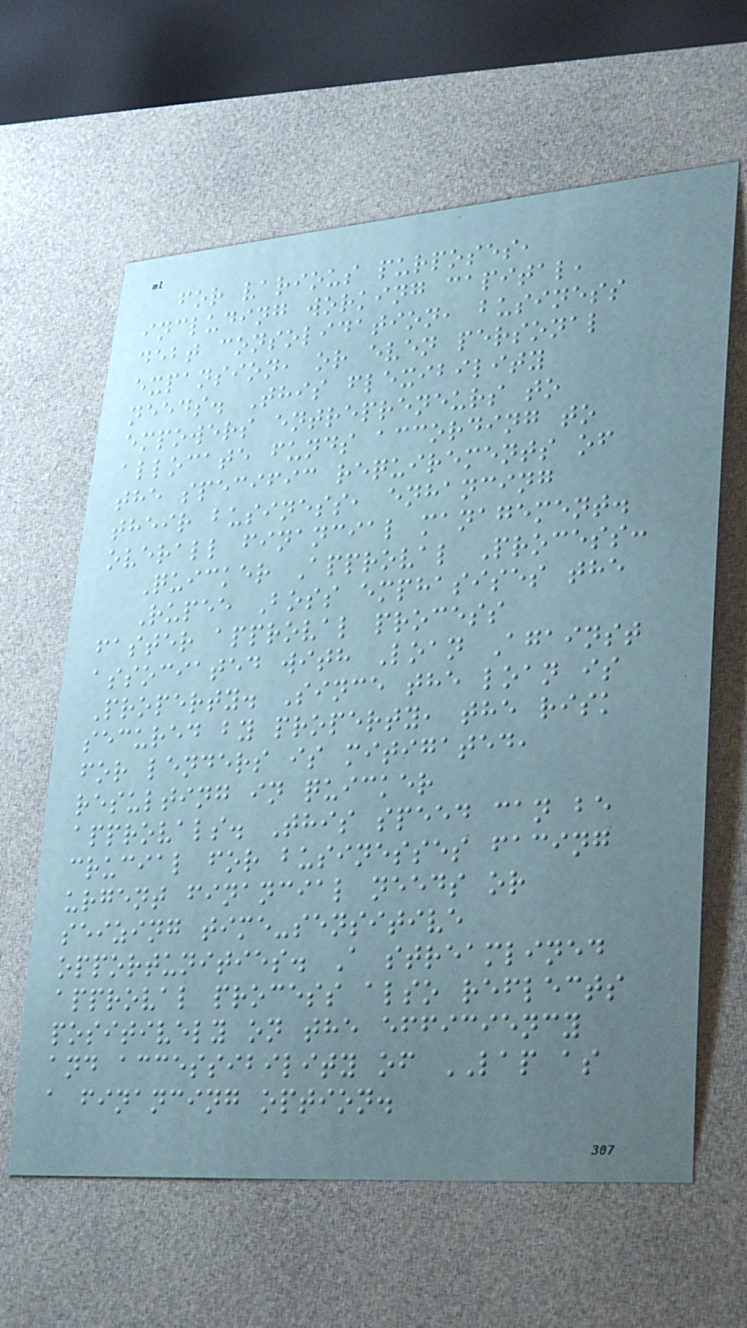for various purposes,
including working capital,
debt consolidation, business
expansion, or even personal
needs. This flexibility
empowers entrepreneurs to
allocate funds according to
the specific requirements of
their business, enhancing
overall financial management.
Quicker Approval Process:
Rupee Boss emphasises the
faster approval process
associated with Loan Against
Property. Since the loan is
secured by property, the risk
for lenders is mitigated,
resulting in quicker
approvals. This speed can be
crucial for businesses facing
urgent financial needs or
seizing time-sensitive
opportunities. A streamlined
approval process also reflects
positively on the efficiency
and accessibility of LAP as
a financing option.
